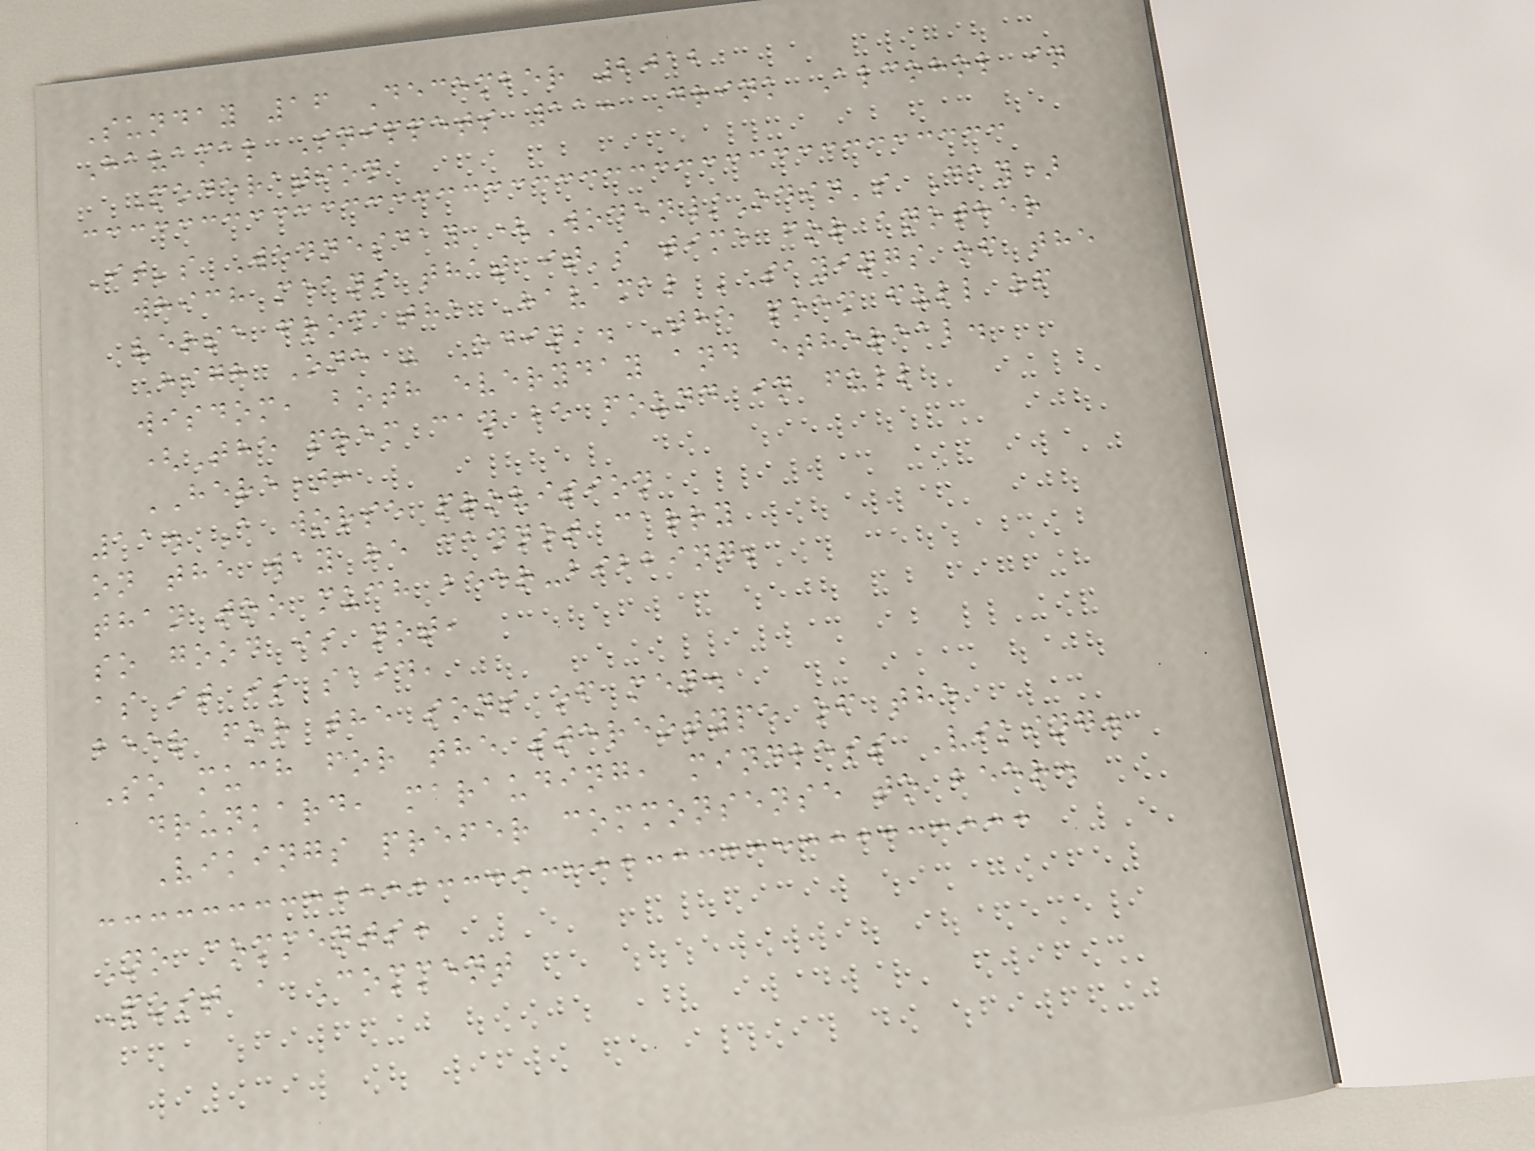Sunday 16 December 2012
Havamal Snippets 11: Drink Alcohol in
Moderation
It's Wednesday (Woden/Odin's Day)
which means that it's time for another
verse from the Havamal 'Sayings of the
High One - Odin'. The poem full of
wisdom, both everyday and ethereal.
(The poem can be found in full
HERE):
11. A worse provision
on the way he cannot carry
than too much beer-bibbing;
so good is not,
as it is said,
beer for the sons of men.
So much for the stereotype of the
drunkard, marauding, mindless Viking.
Vikings prefer commonsense to beer.
No comments:
Post a Comment
